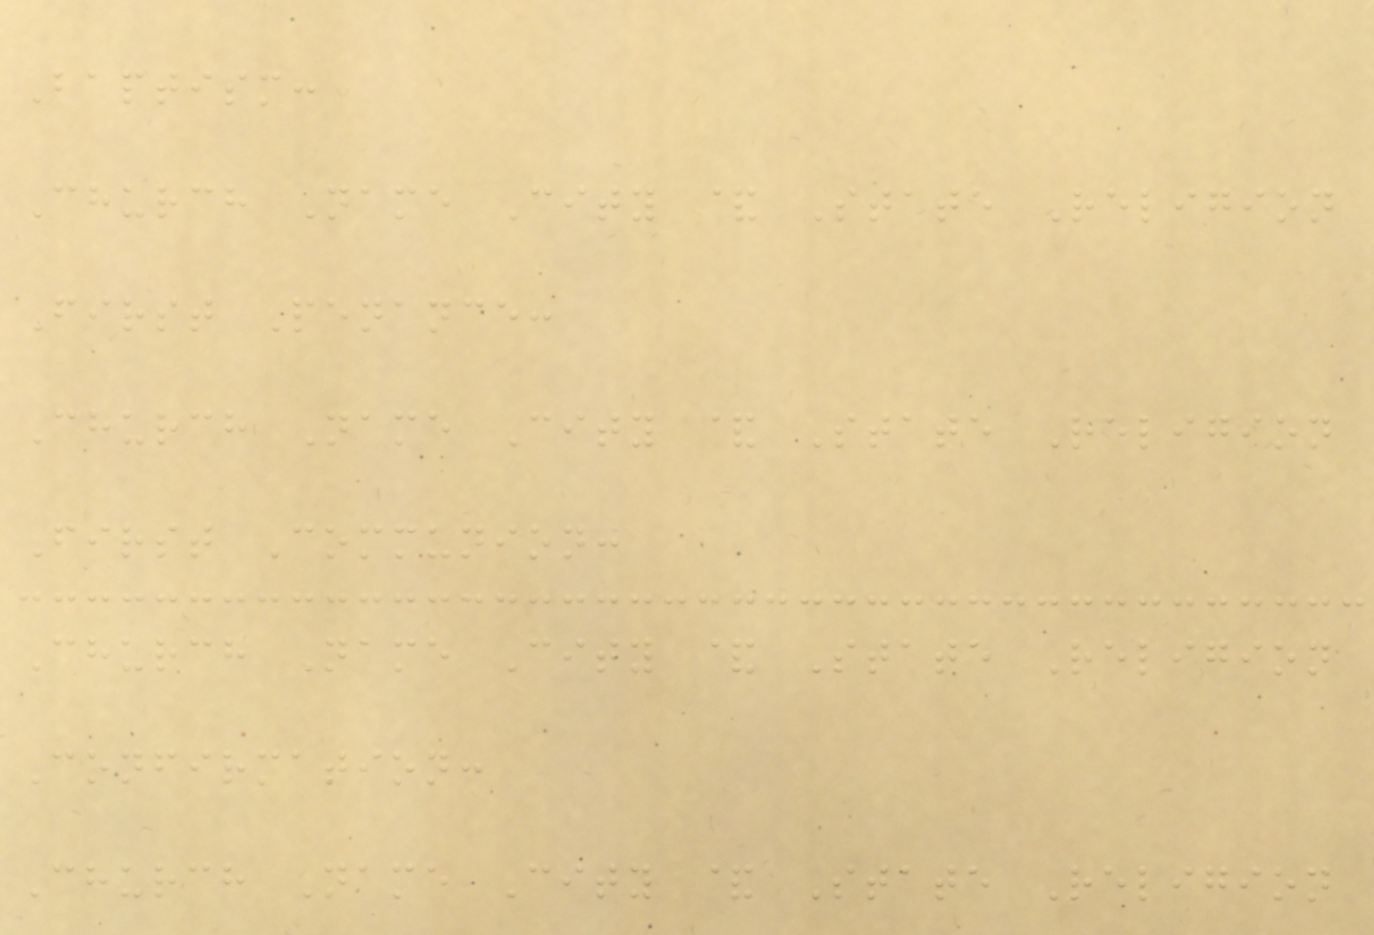Baptism:
Church Name City & State Religion
First Penance:
Church Name City & State Religion
First Communion:
Church Name City & State Religion
Confirmation:
Church Name City & State Religion
